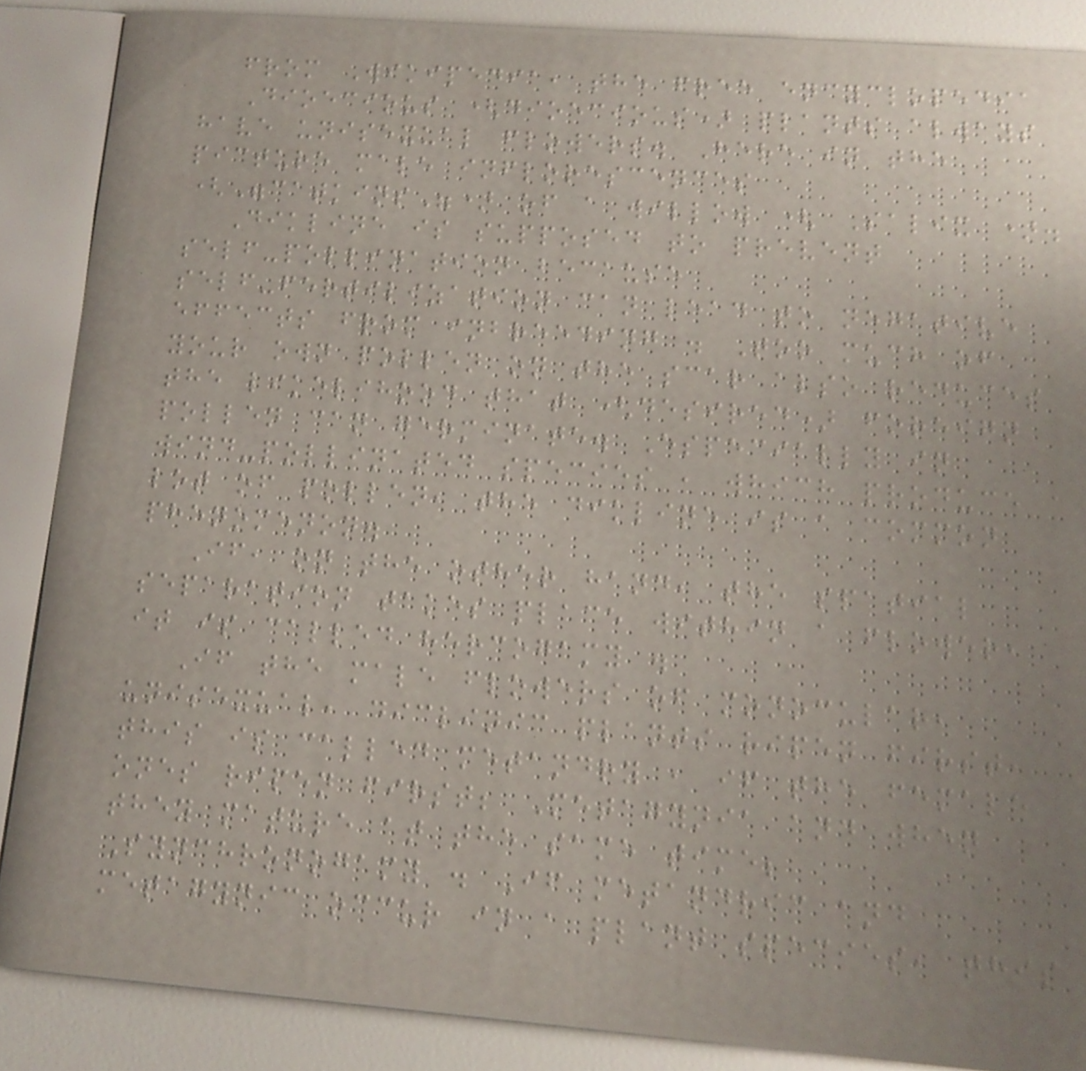from Wikipedia, the free encyclopedia
Dioecious (dioecious) plants always
have unisexual flowers. Here in the
picture male inflorescences
("catkins") of a willow ( Salix ).
Dikline is supposed to prevent
self-pollination because
self-fertilization can lead to negative
effects from inbreeding . Too much of
your own pollen on the scar also reduces
the likelihood that (desired) foreign
pollen can germinate. Especially in
wind-pollinated species , which produce a
lot of pollen, the dikline is a common
phenomenon.
If, on the other hand, the spatial
separation takes place within a flower,
it is called hercogamy .
If the male flowers of monocular,
unisexual, diclinic plants ripen first,
this is called metandry , if the female
ones ripen first; Metagynia and when
they mature at the same time;
Synchronogamy . If metandric and
metagynic occur in a plant species, this
